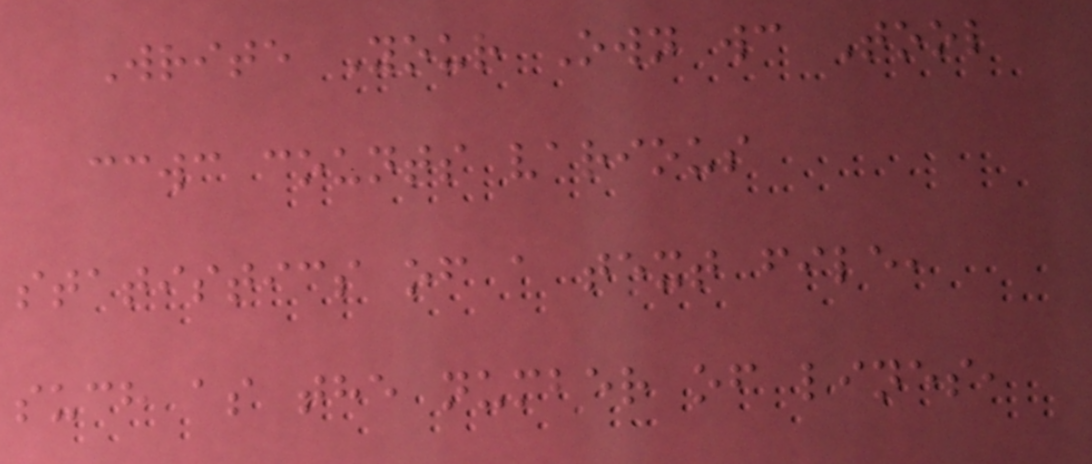Write Your Own wc Tool
ccwc counts various
statistics of a text file,
such as the number of lines,
